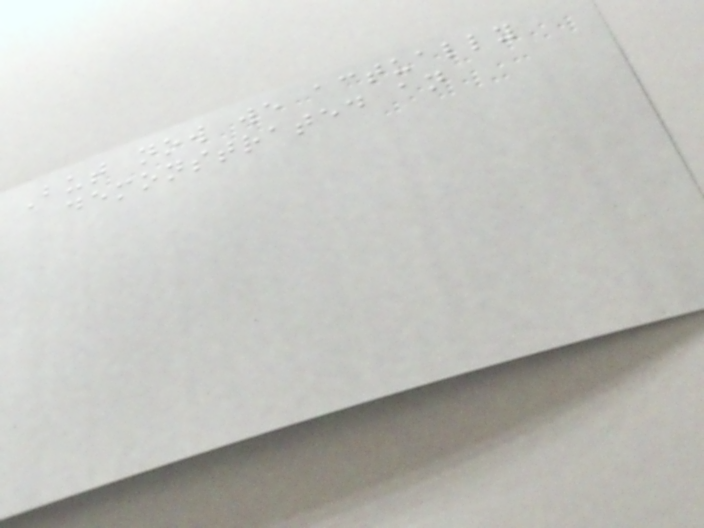But now we actually
demonstrated an
